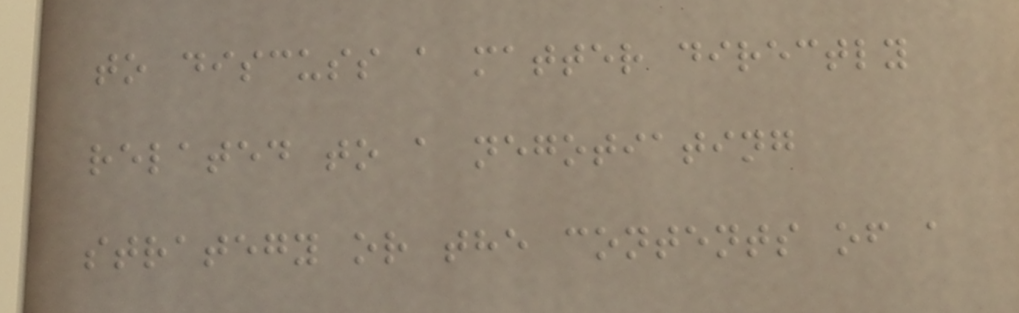to discuss a matter directly
related to a negotiating
strategy or the contents of a
